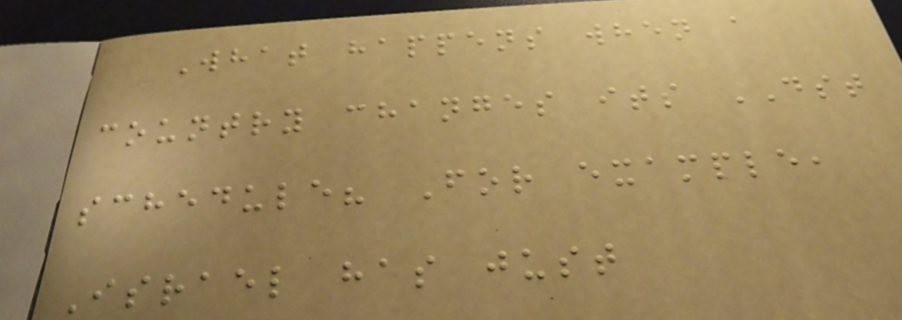What happens when a
country changes its DST
schedule? For example,
Israel has just
